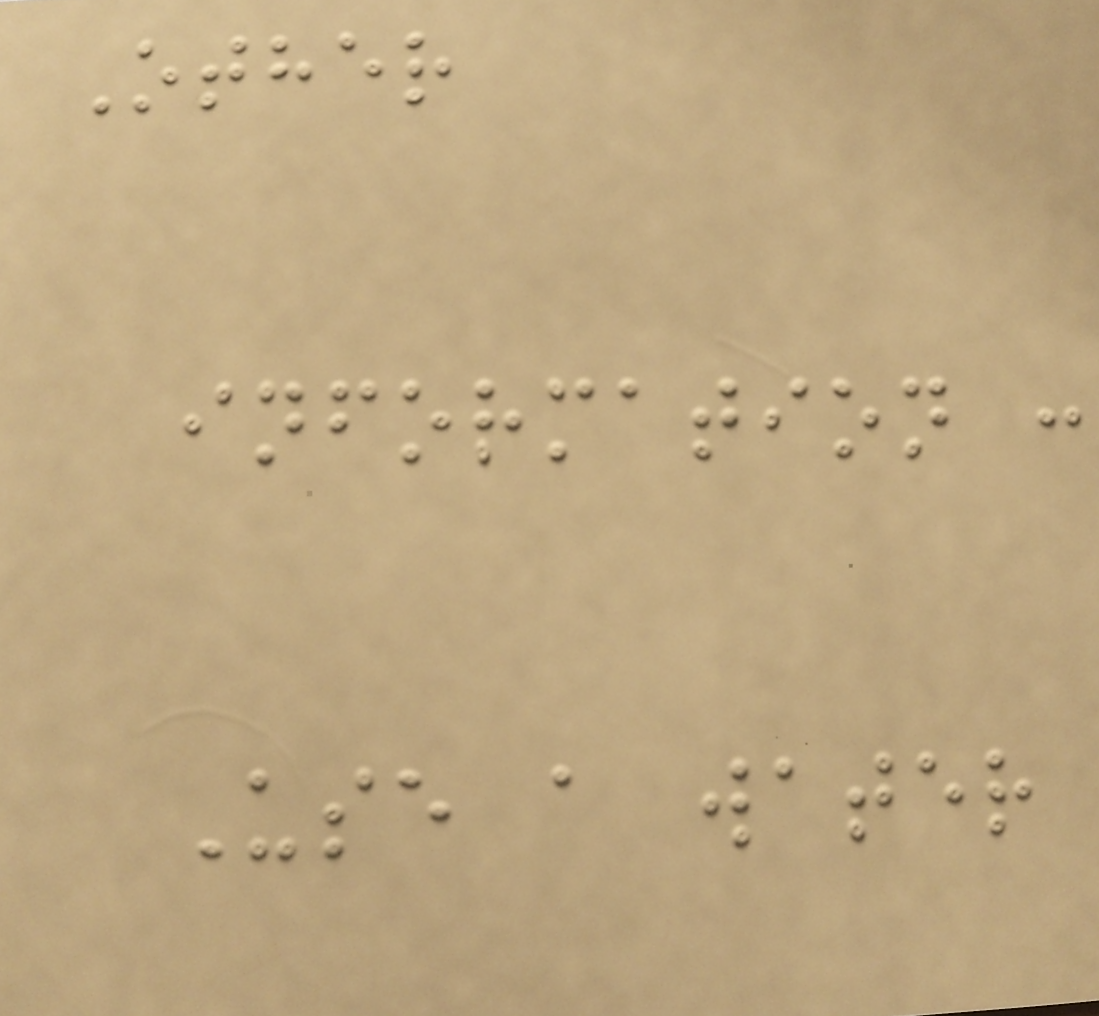Other
information :
Use a water
